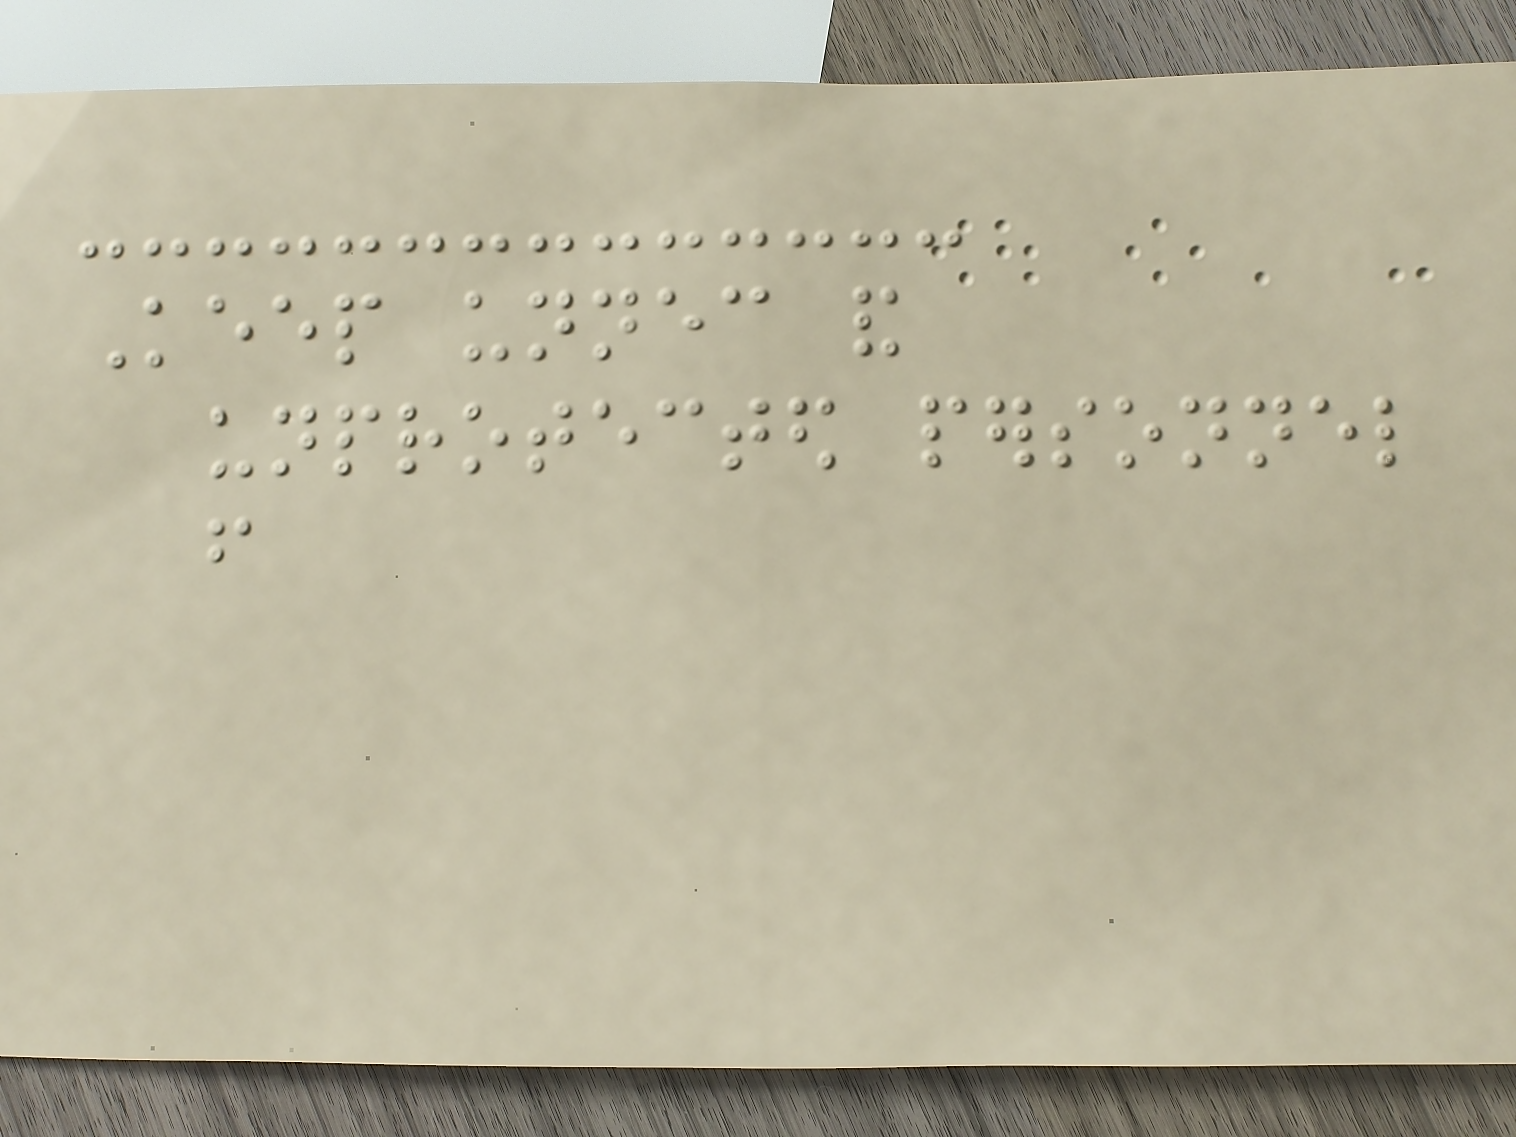Keep unnecessary and
unprotected personnel
from
